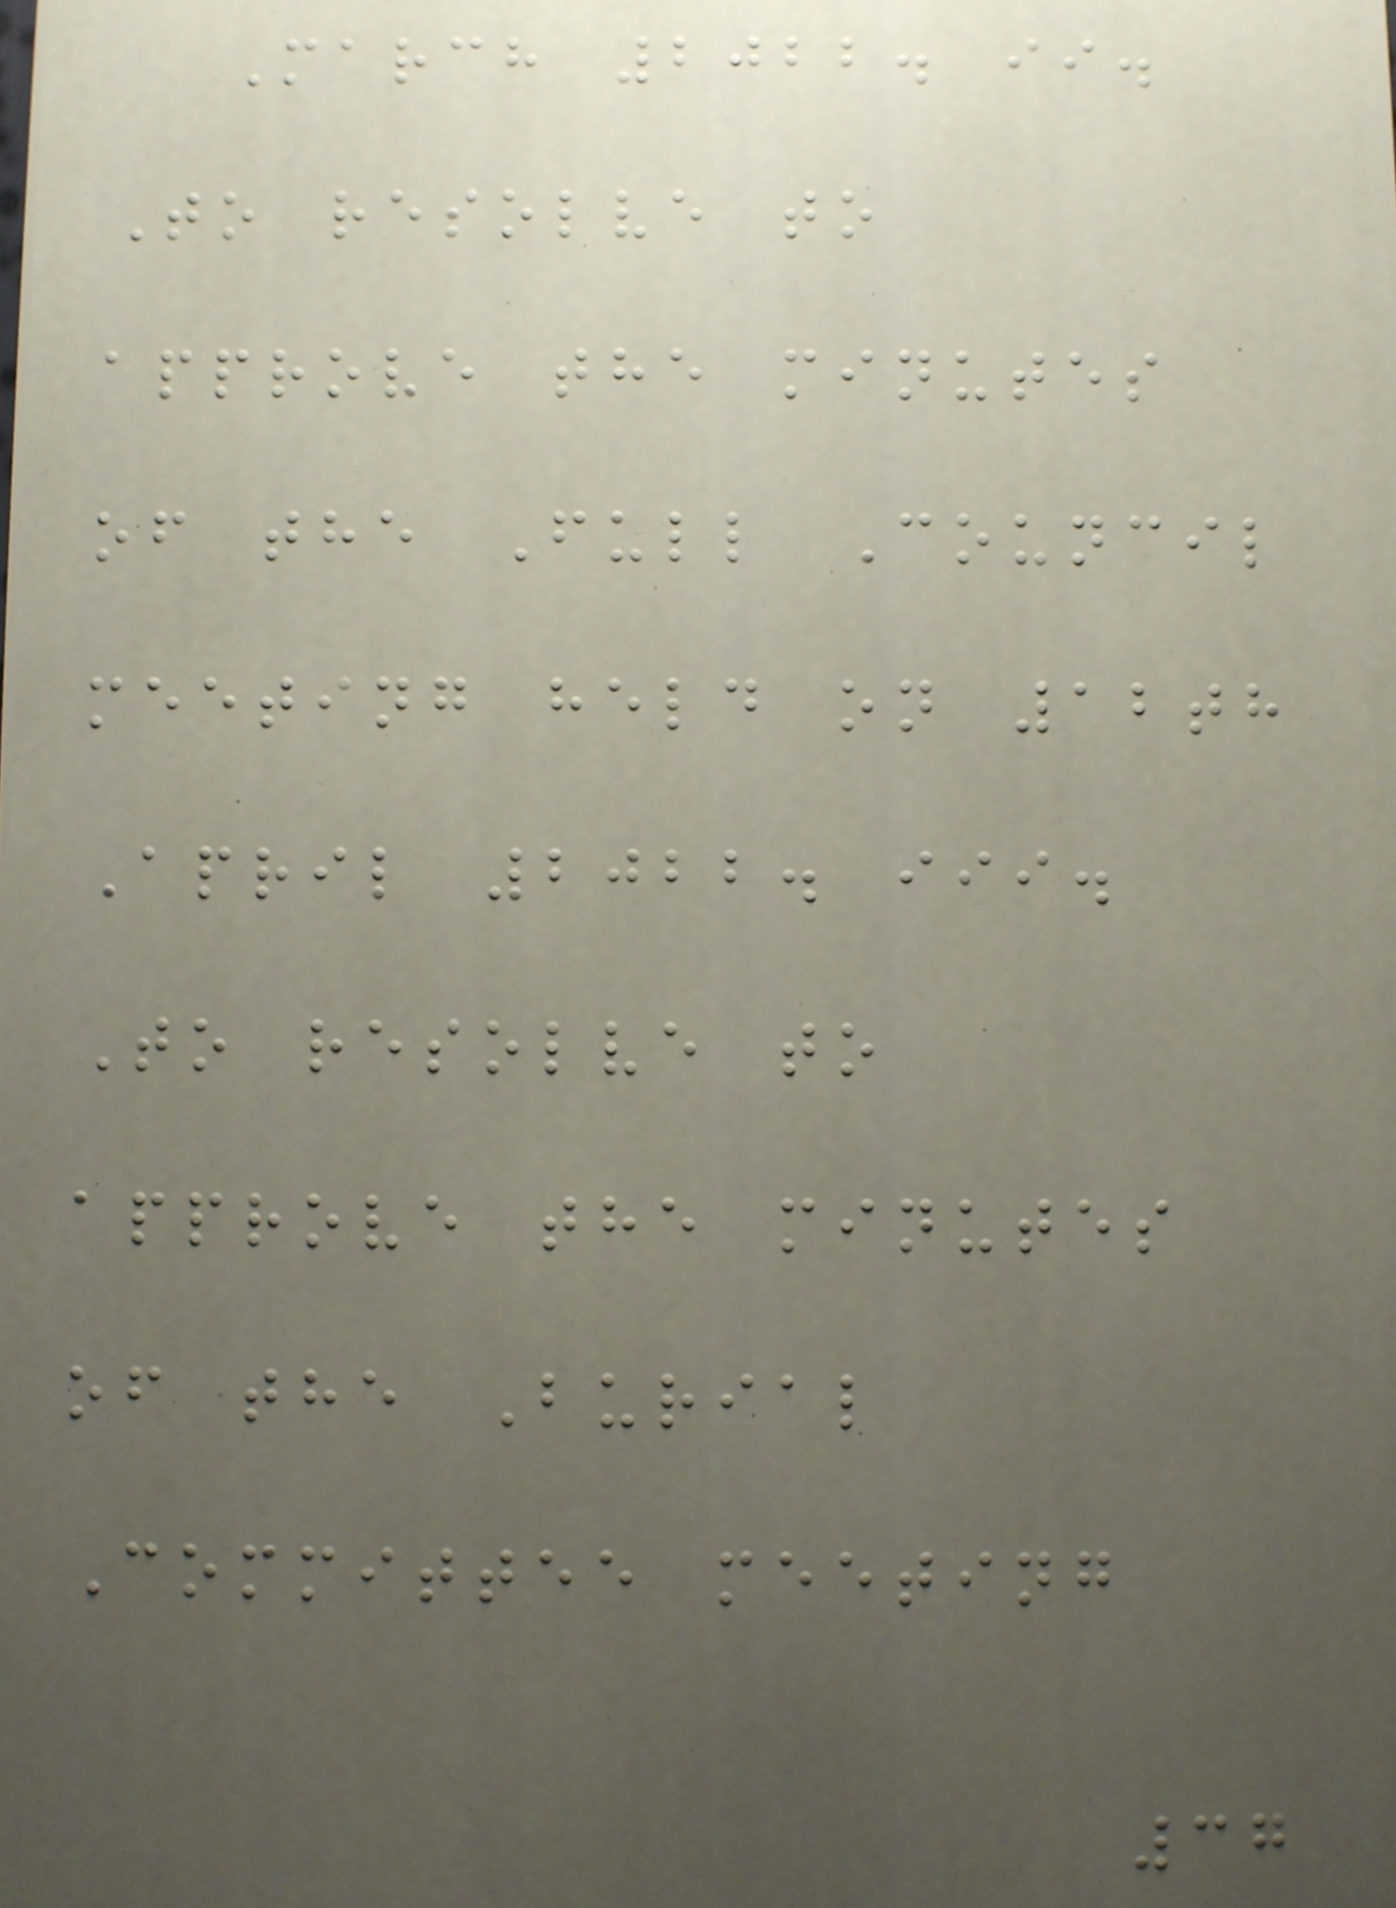March 2022. ii.
To resolve to
approve the minutes
of the Full Council
meeting held on 12th
April 2022. iii.
To resolve to
approve the minutes
of the Burial
Committee meeting
37
